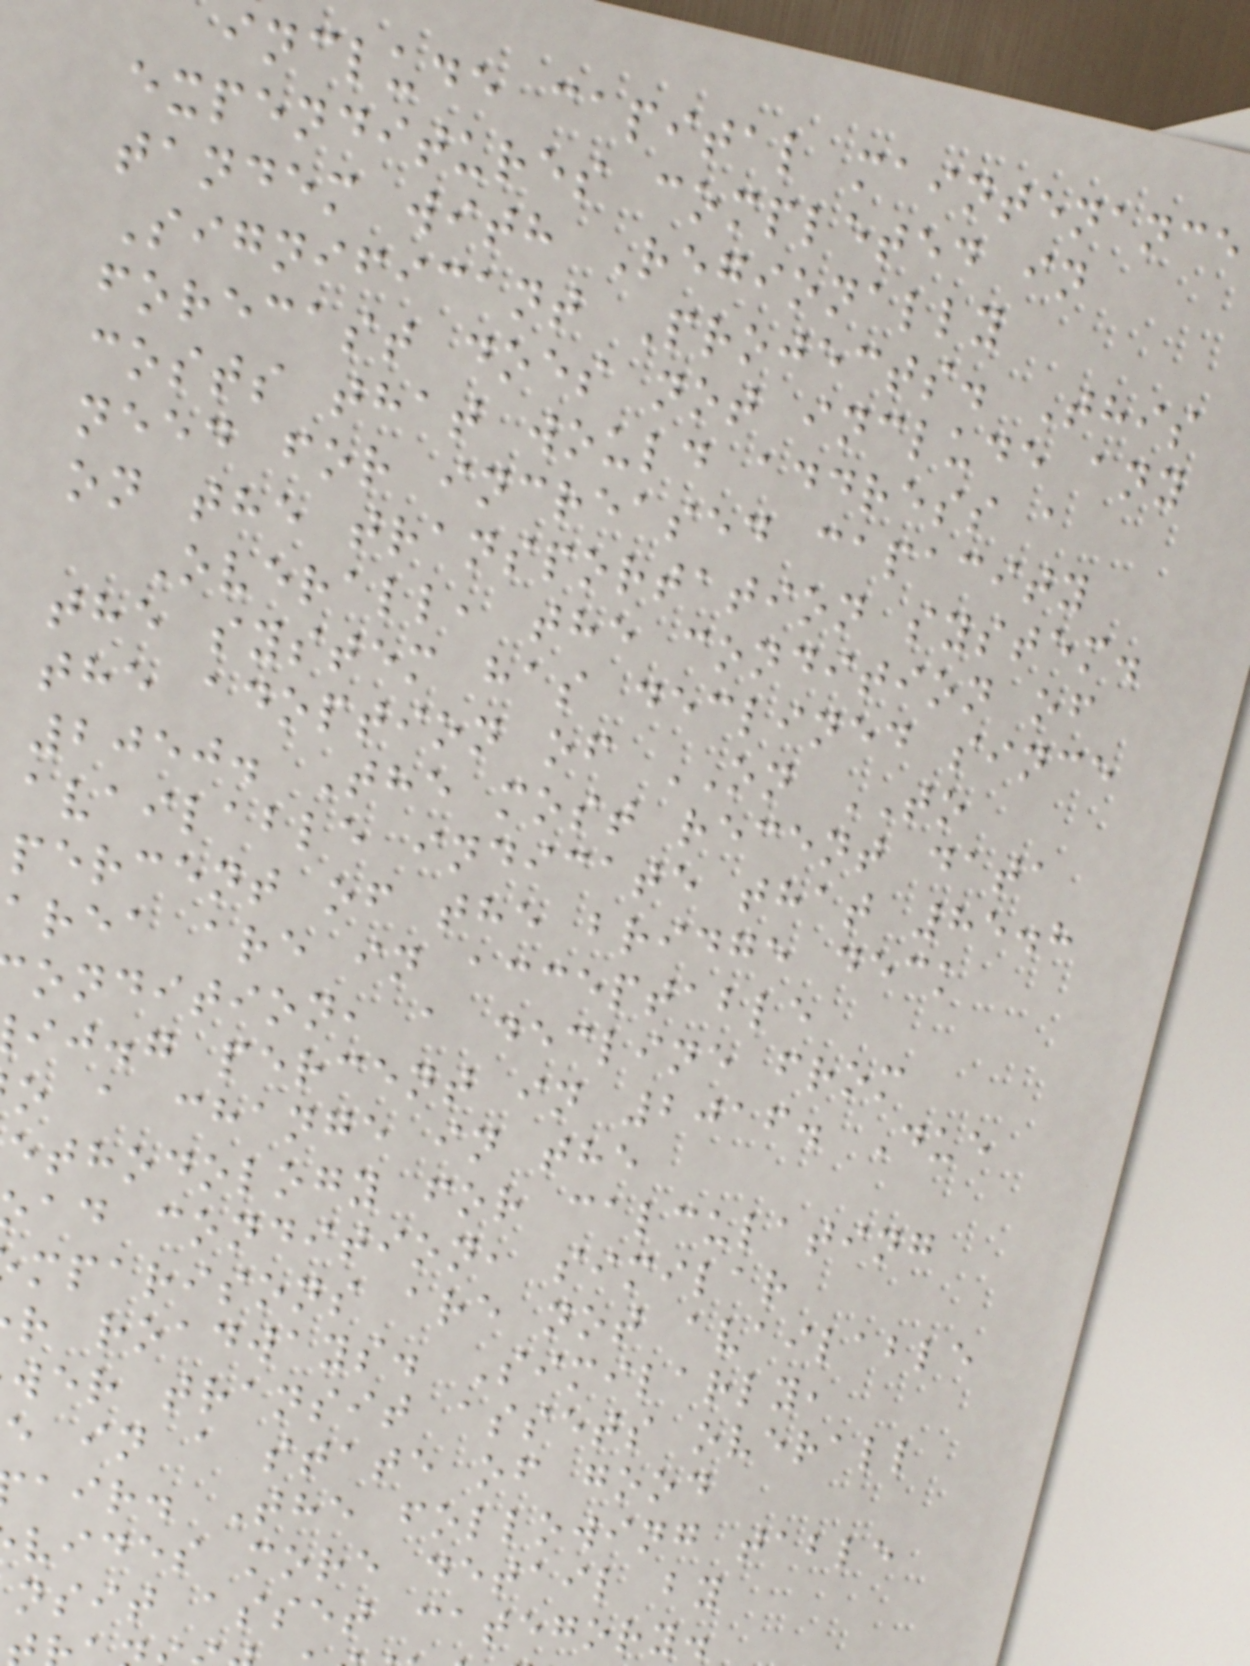include capital maintenance
expenditures completed in
tandem with Regionally
Significant Projects. This
forecast does not include any
costs that would address a
need for increased capacity
on the transportation system.
Overall, the condition of
the system has declined since
the adoption of ON TO
2050. The most recent data
available indicate that 85.8
percent of the bridge deck
area are in acceptable
ondition, a decline from
ij.g percent in 2016. Due
o a change in the
ethodology for calculating
ad condition, similar
mparisons are not available
r roadways. Similarly,
wer transit assets overall
e in a state of good
air. The following table
vides more detail by
nsit asset category.
